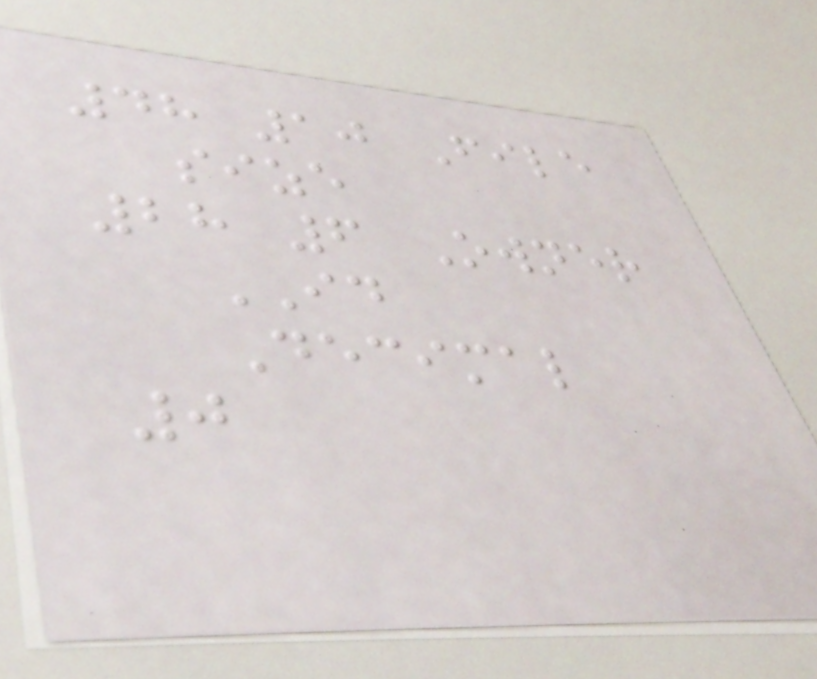48 10 File
size
28 6 Owner
ID
Decimal
0
